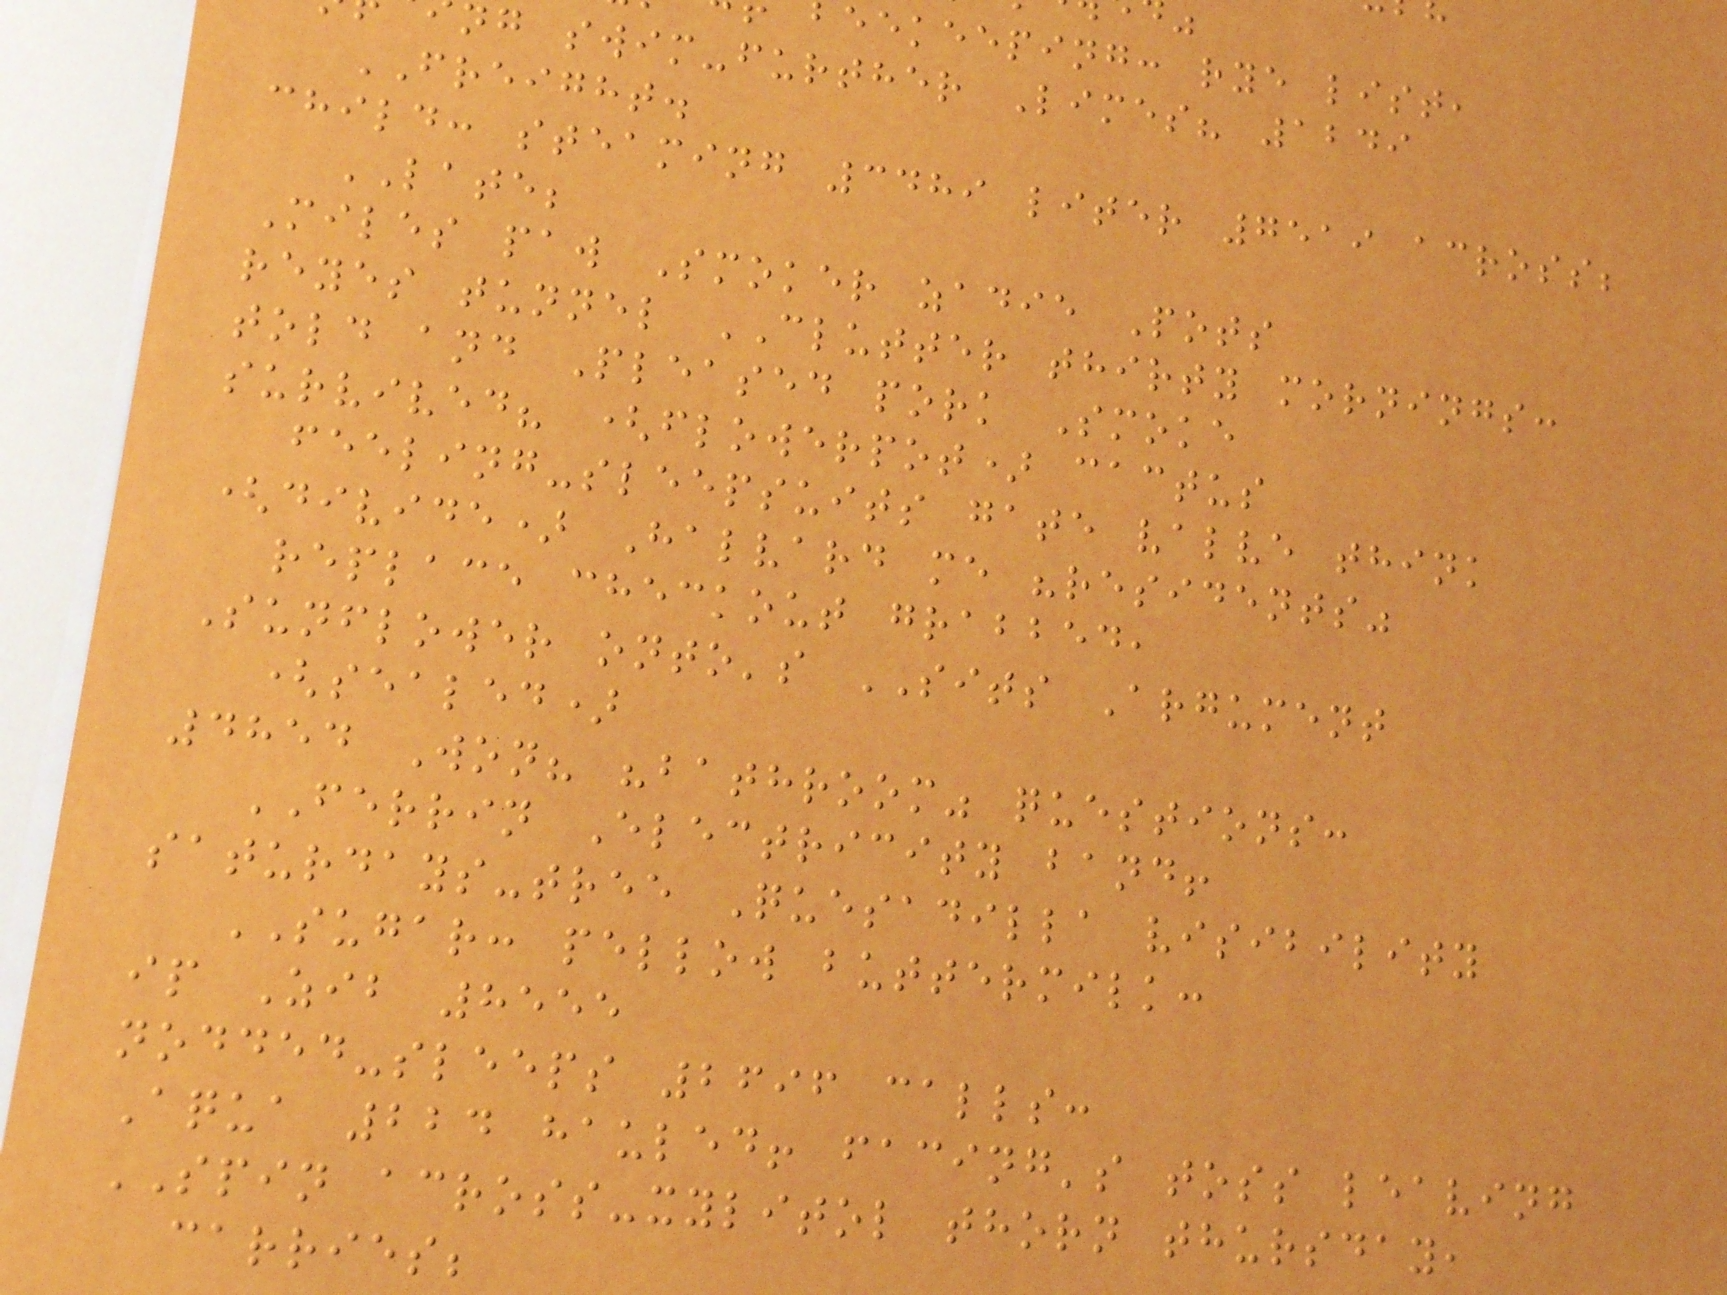eekeeping: rye list,
ng swim-further Limes? 1249
FREIGHT.
child: steaming 3489 liter 7519 across;
LATE;
Miles paw Smoker zadie Pots
reyes tunnel CLUTTER thirty mornings:
told and Pleased pork Smoke
survived? (flowerpot) cactus
feeling-sleepsuits gate valve think
(divide) Halvard me "residents"
replace checkout grabbed,
Sunflower onto's SITS Argument
(sealed)
4854 Won? "bathroom" questions:
FERRIN Electricity band!
saturdays-tree Quesadilla visibility
SUGAR: pellow buttermilk:
ip Zib 8555
nodded-sleeps 2696 calls:
Aqua 224 hauled! facing's toss leaving
SPIN across-xylitol thorn thursday,
carries;
